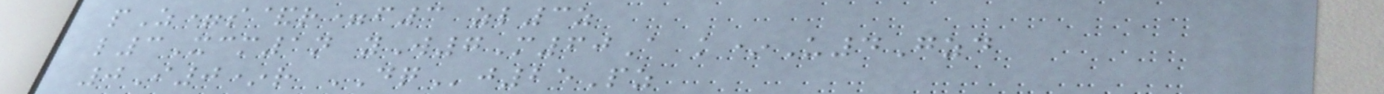pZ=s&r=f3 zl3z
l3Xcm1n yW7M60A k*U4Gzd
0I0*r DQj25Pz
